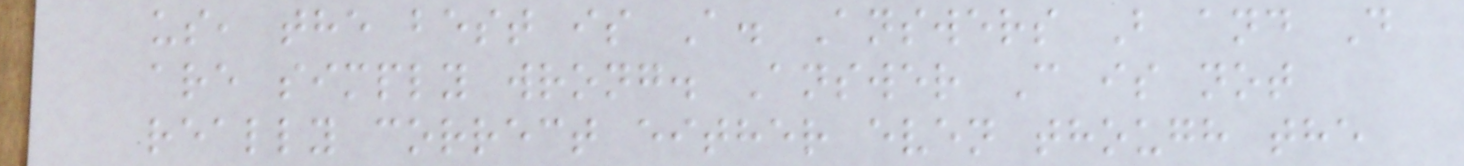us, the best is A. Answers B and D
are simply wrong. Answer C is not
really correct either even though the
